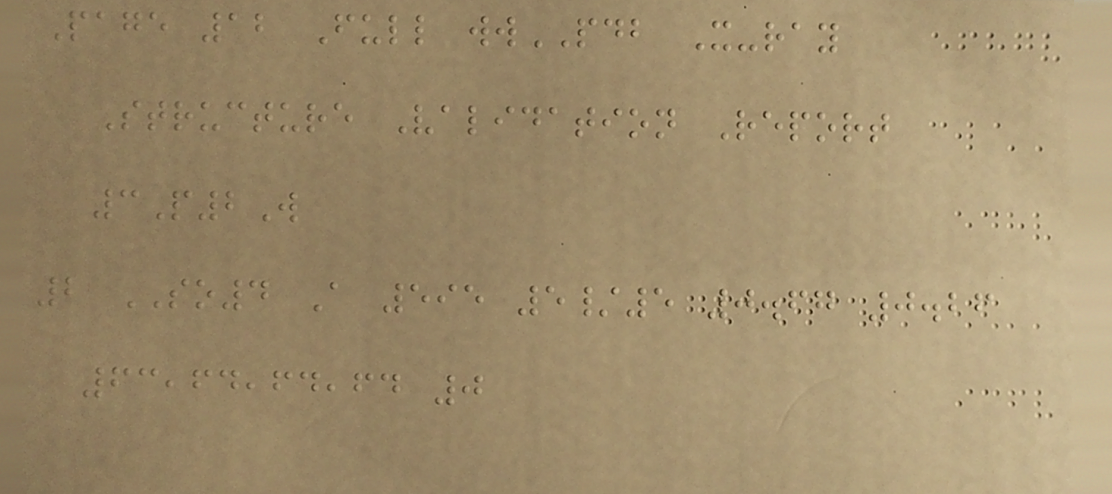Page 12 Full wwPDB X-ray
Structure Validation Report
3P2W
2 SO4 A 595 5/5 0.67 0.26
63,64,64,64 0
